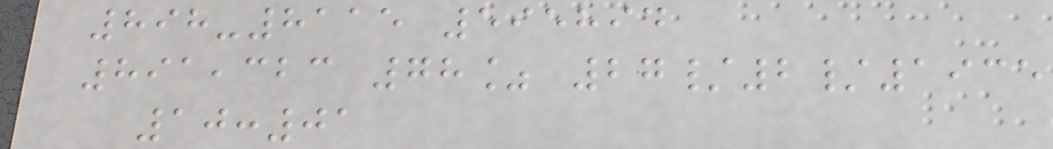898-8115 595894
891,323 78% 27/2/1935
10:01
